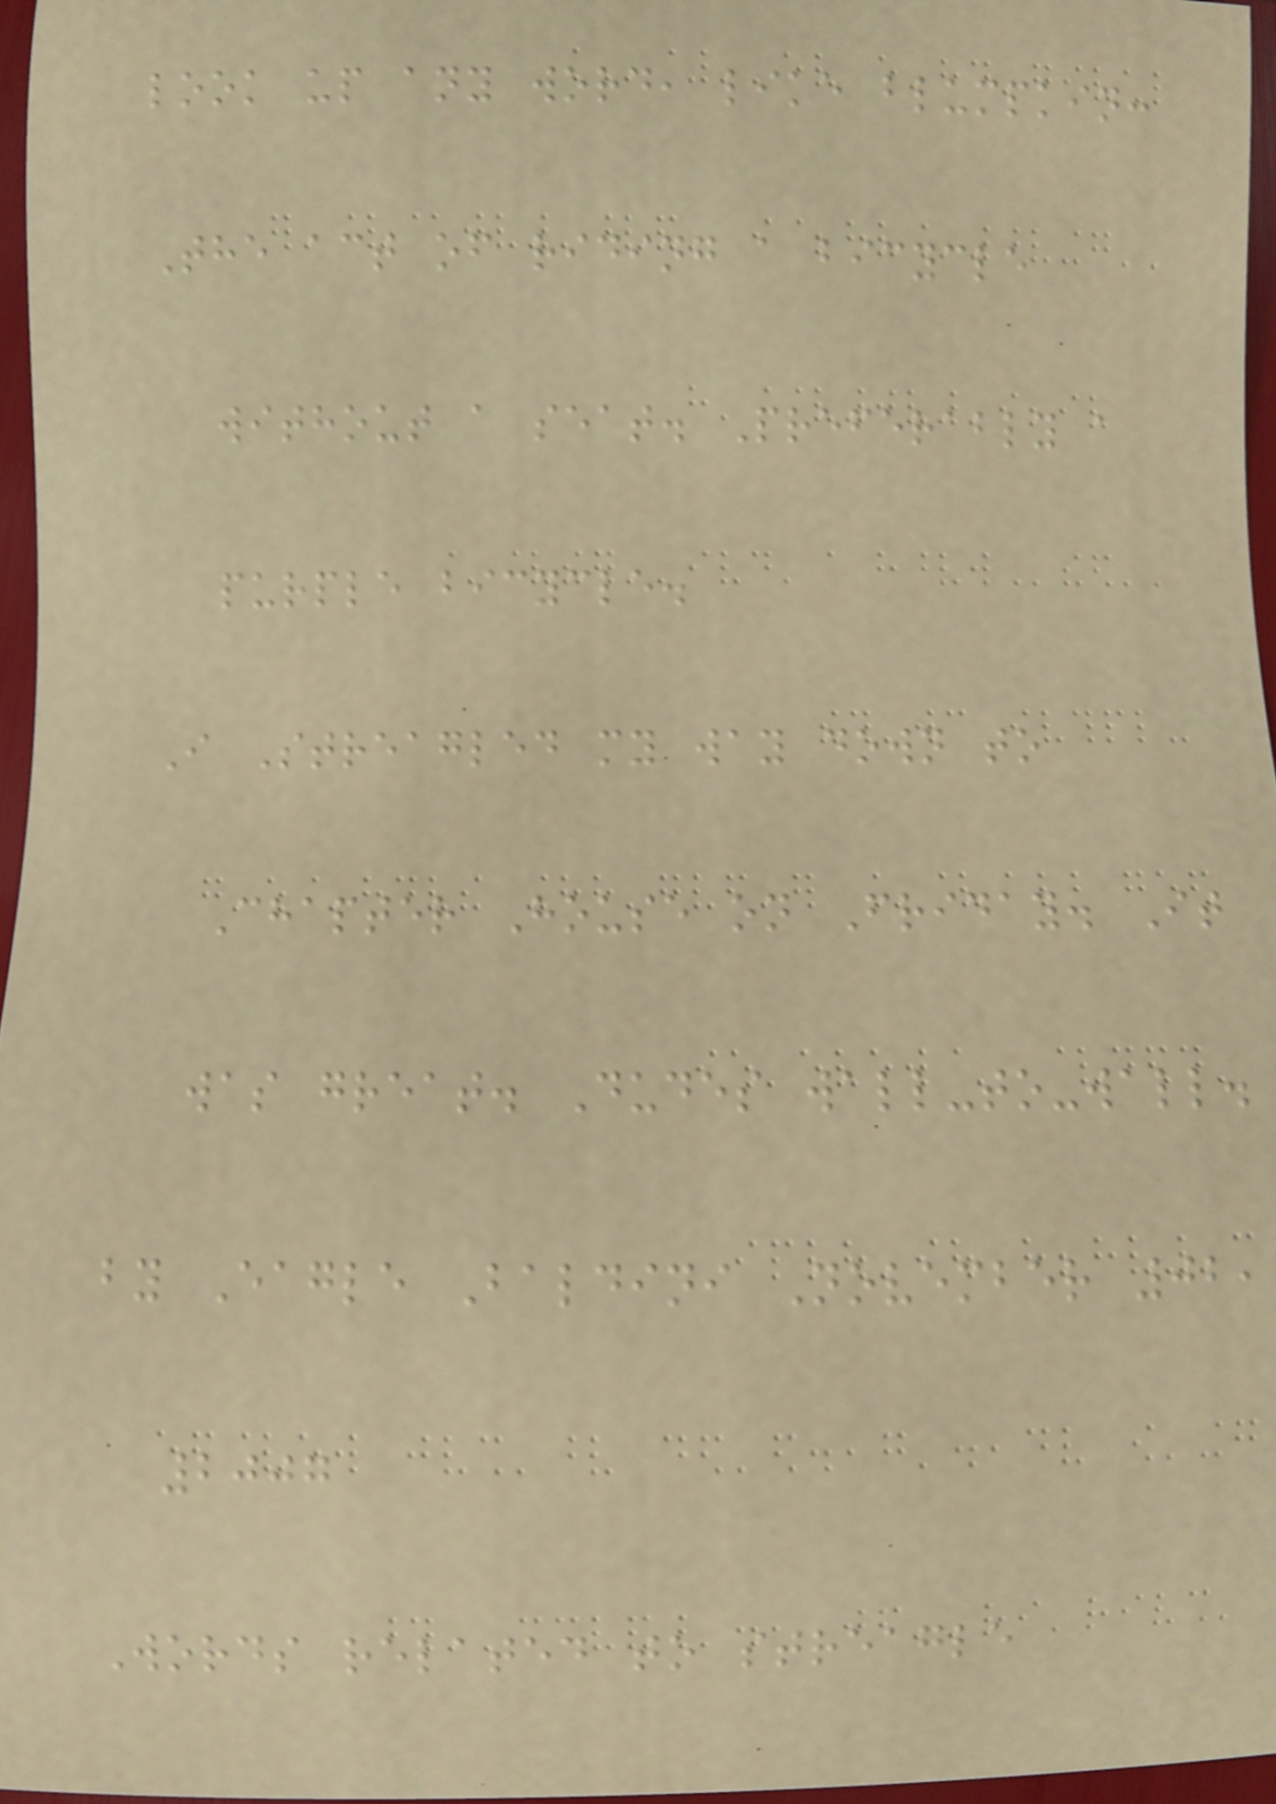look up any word, like blumpkin:
The act of riding a bicycle
without a seat. Preferably a
purple bicycle.
I Streagled my way down to
Chapter House on Friday. It
was great. Dudes wall-to-wall.
by Eagle Baldini November 02,
2007
Words related to streagle
